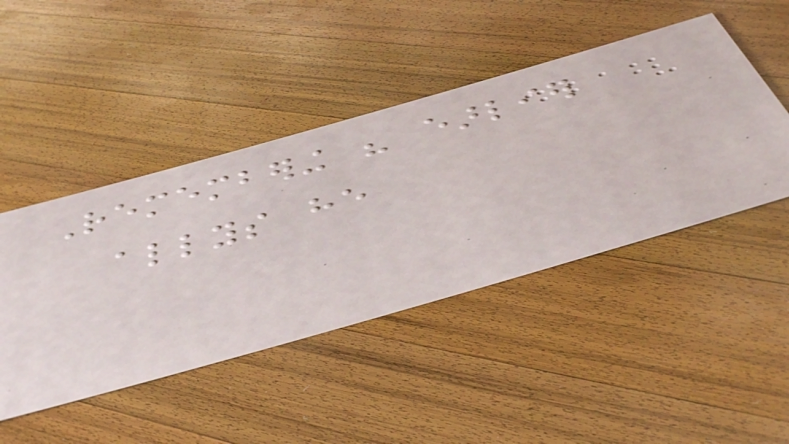Remembering his earlier
allys he
